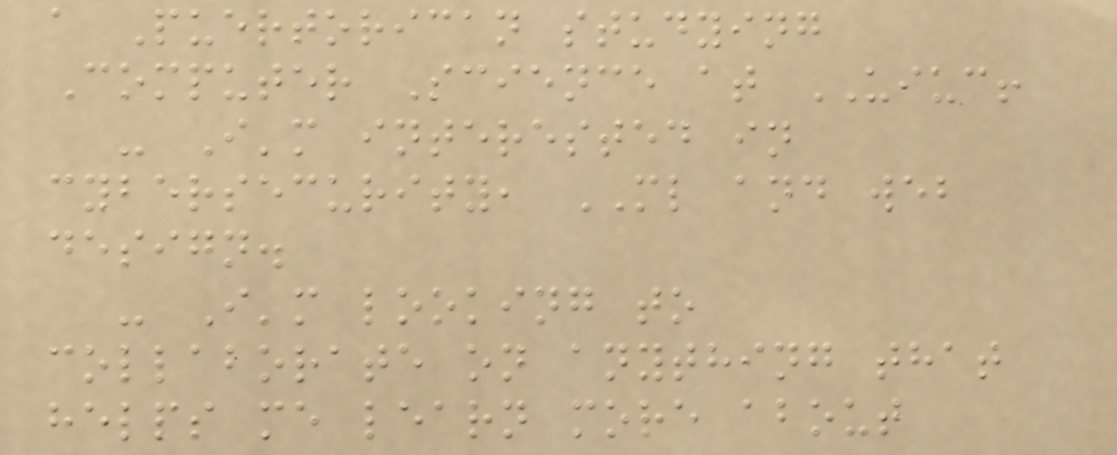a Puertorican studying
Computer Science at UIUC!
- I'm interested in
cybersecurity, ML and web
design.
- I'm looking to
collaborate on anything that
helps me learn more about
